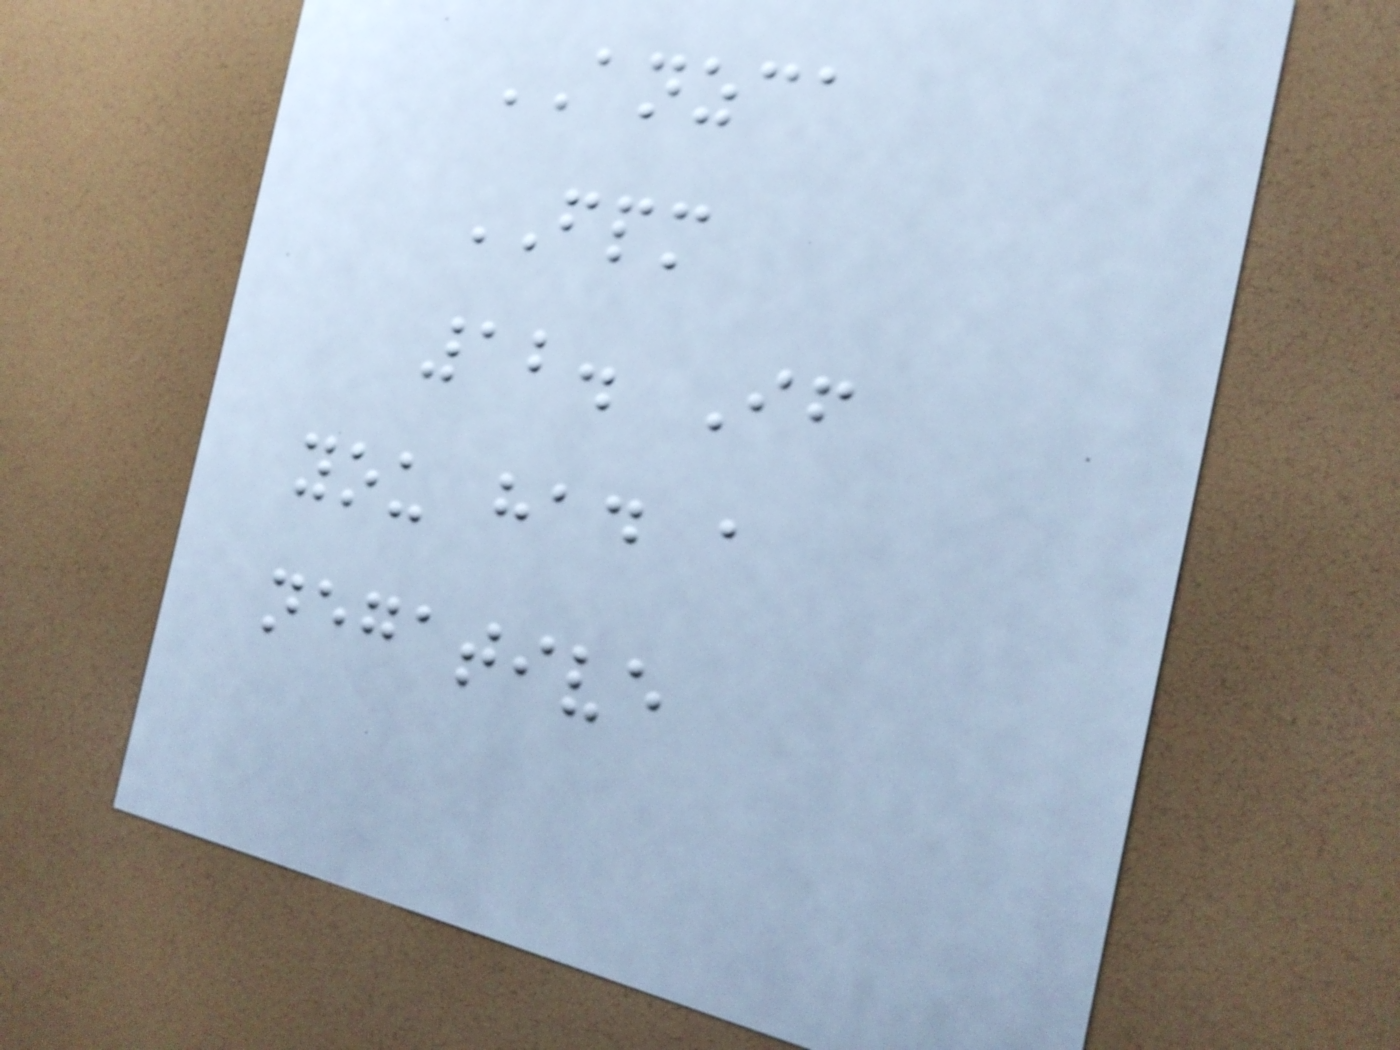ANZCA
FPM
12. If
you had a
negative
